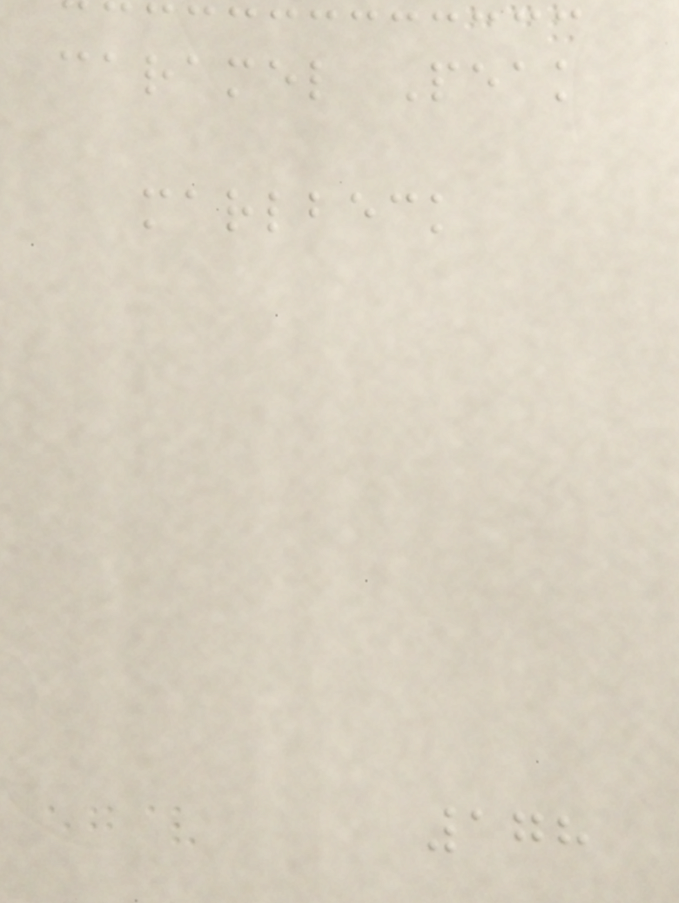caramel Peak
marlbeck
178
